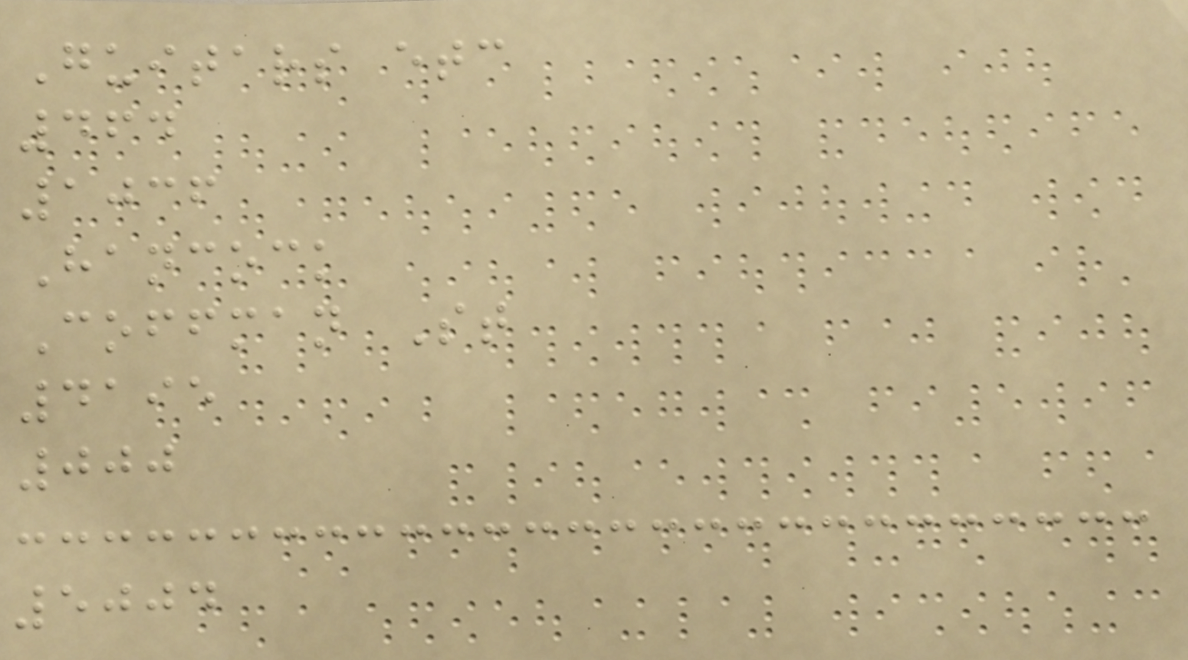Guitars etc
464
1036
Hancock
Coffman St
4195
000
5004
